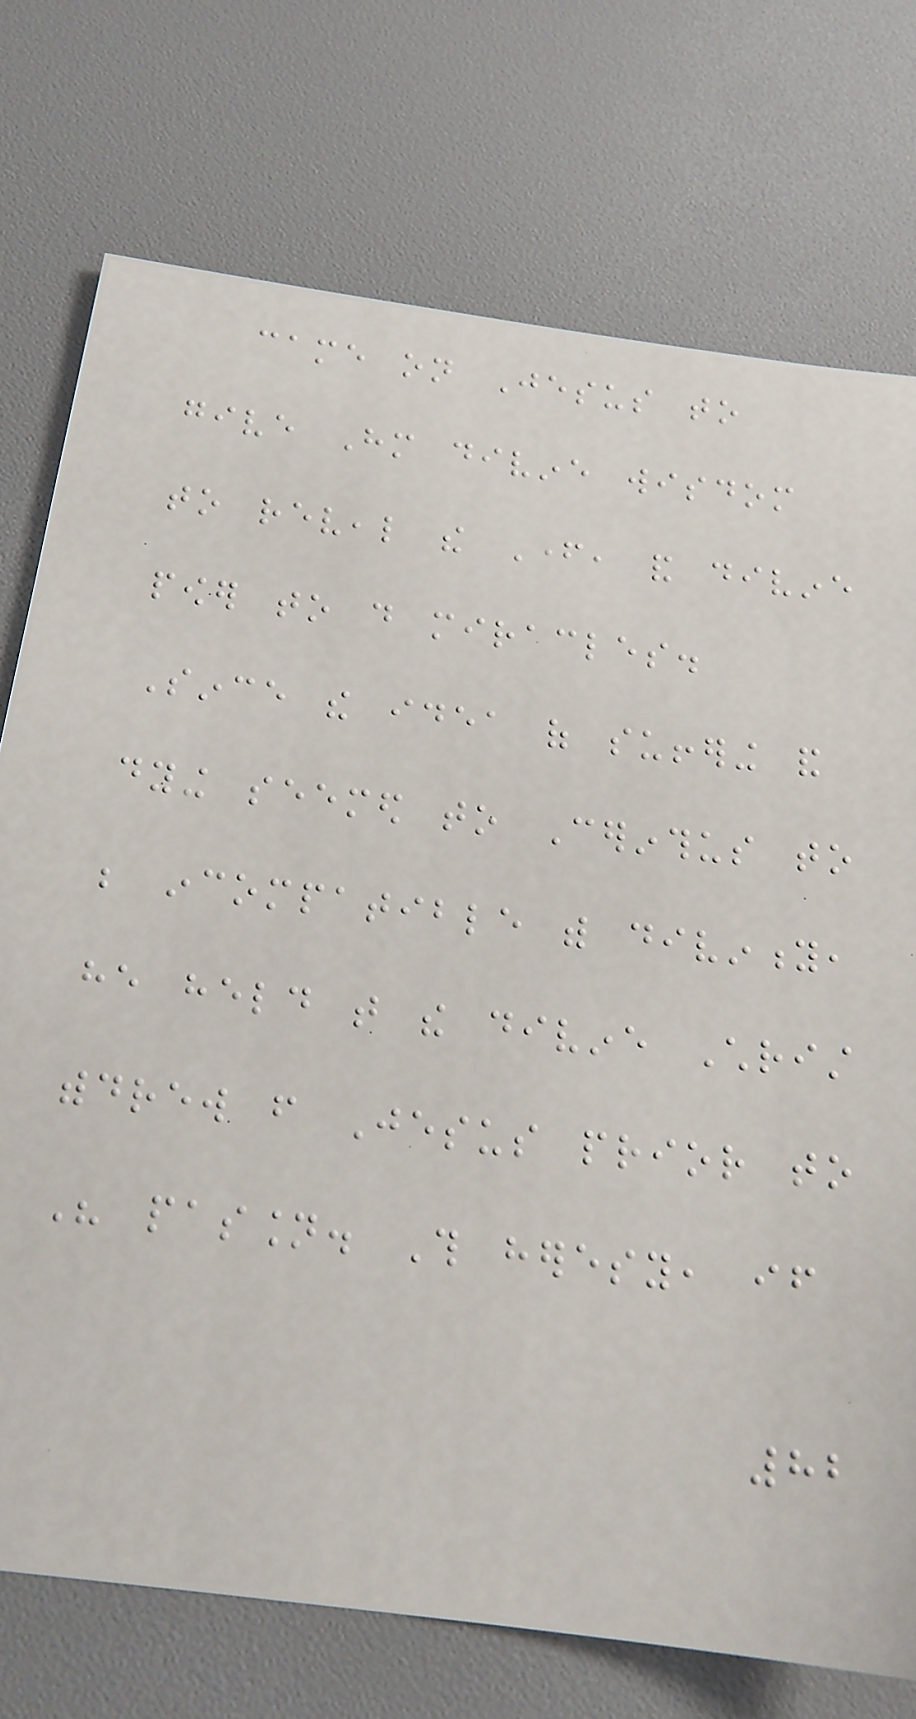came on Jesus to
give Him divine wisdom
to reveal the Father, and divine
power to do miracles.
Since the idea of suffering and
dying seemed to Cerinthus to
be incompatible with divinity,
he held that the divine Christ
withdrew from Jesus prior to
His passion. This heresy, if
82
